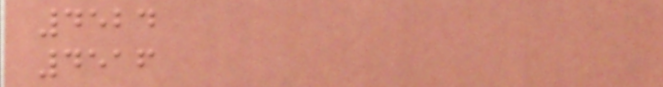4524
4516
